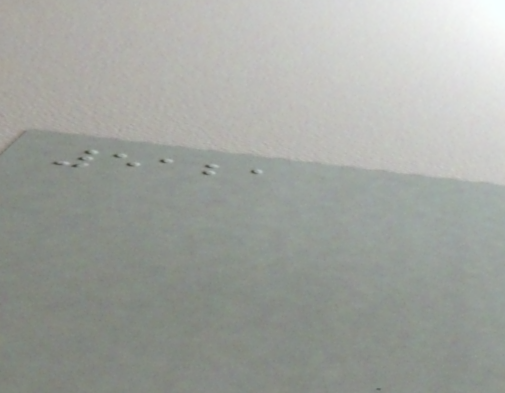5121
